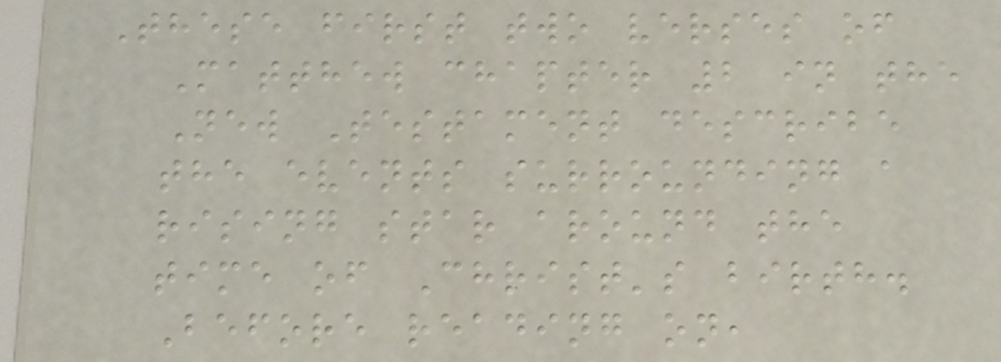These first two verses of
Matthew chapter 2 in the
New Testament describe
the events surrounding a
rising star around the
time of Christ's birth.
Before reading on,
